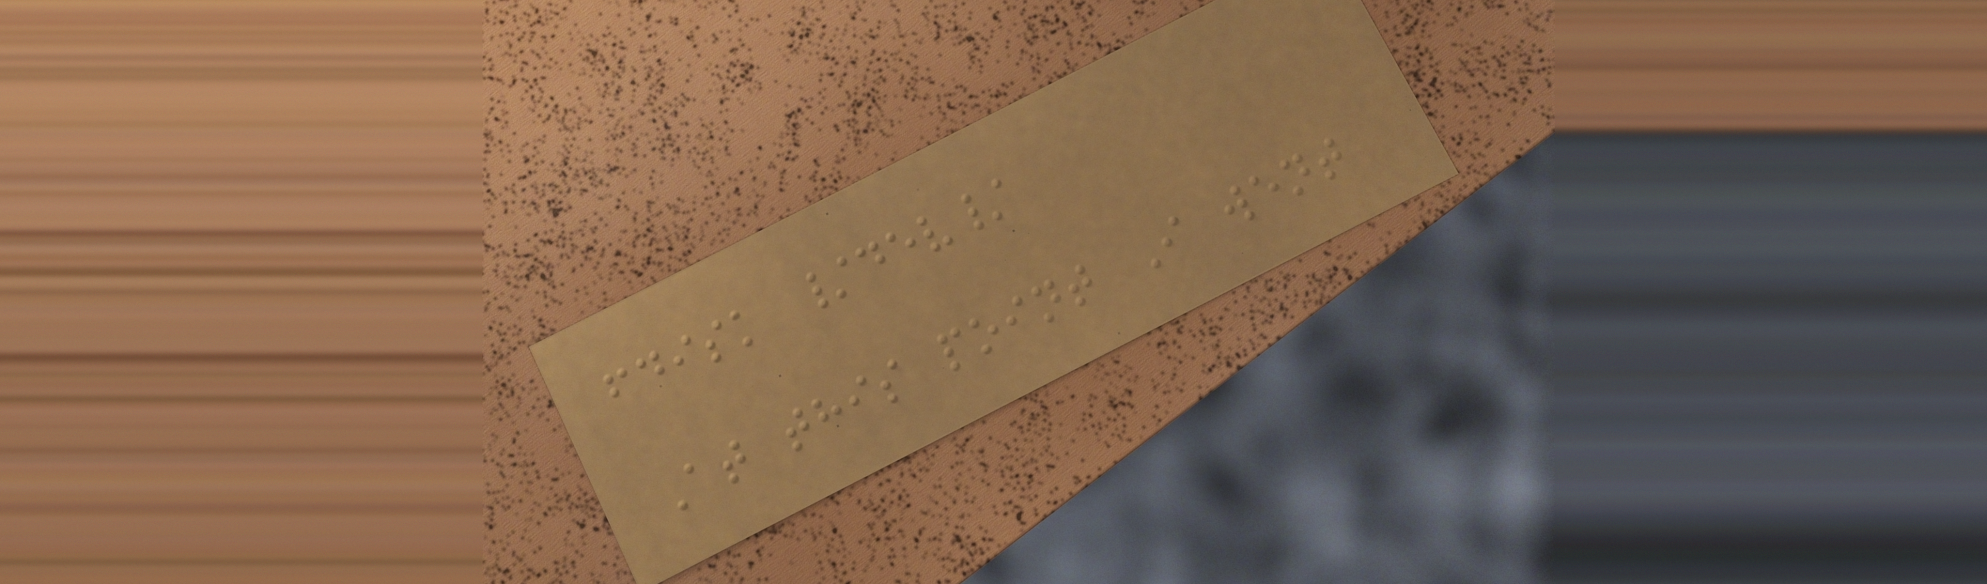fdisk /dev/
At this point I went
